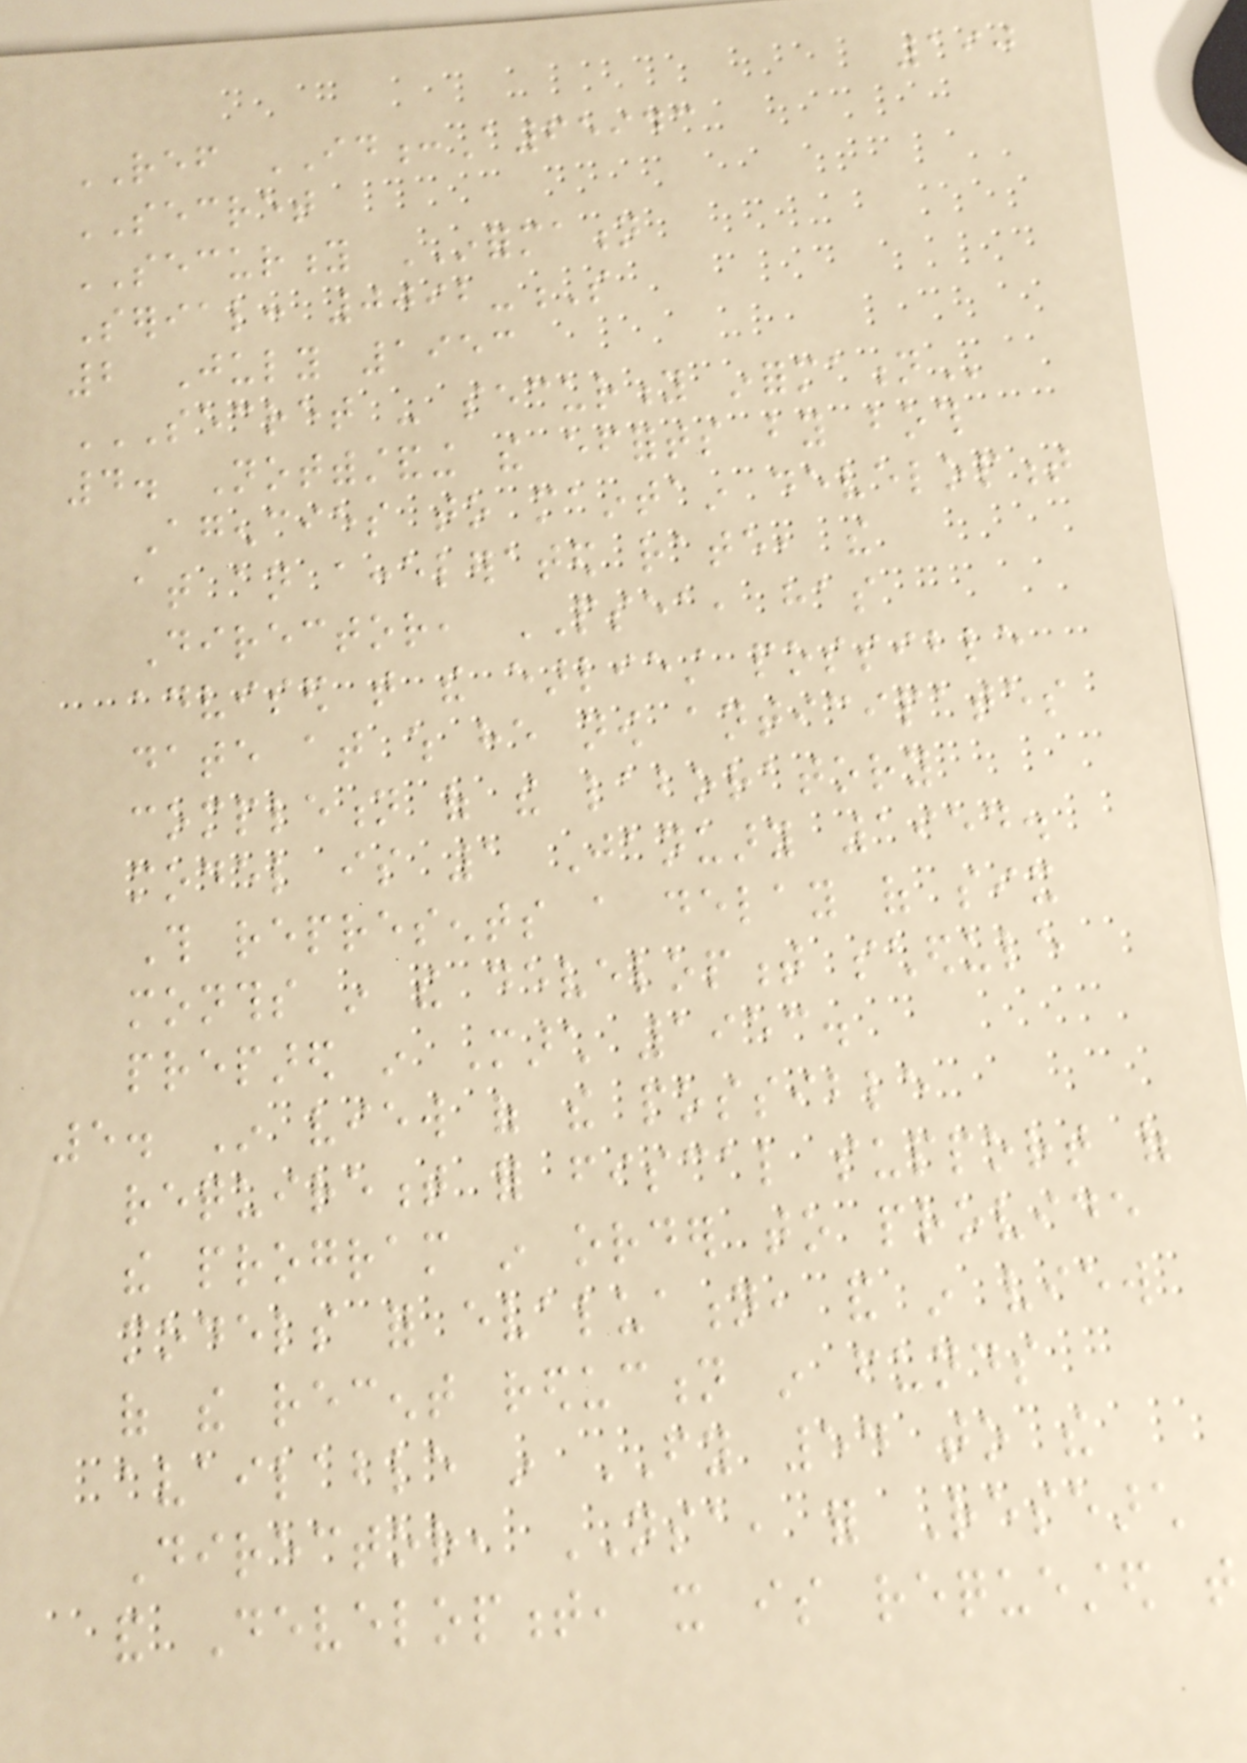190
REF ID:A65943
SECRET
SECURITY INFORMATION
Serial: 0092-S
2 July 1953
SECRET - SECURITY INFORMATION
4. Notwithstanding the efforts by both
Agencies to maintain development
at an accelerated rate, the
Director, PSEA, has
advised that the earliest possible
date at which he now anticipates
completion of the laboratory
model is 1 January 1954.
This represents a delay of six
months in the development schedule
prepared in March 1953.
5. In view of the possible
requirement for fiscal support of
the program in order to provide
models for evaluation, and in view
of the recent reduction in funds
available in FY 54 to the
Director, NSA, for Research
and Development, it is requested that
